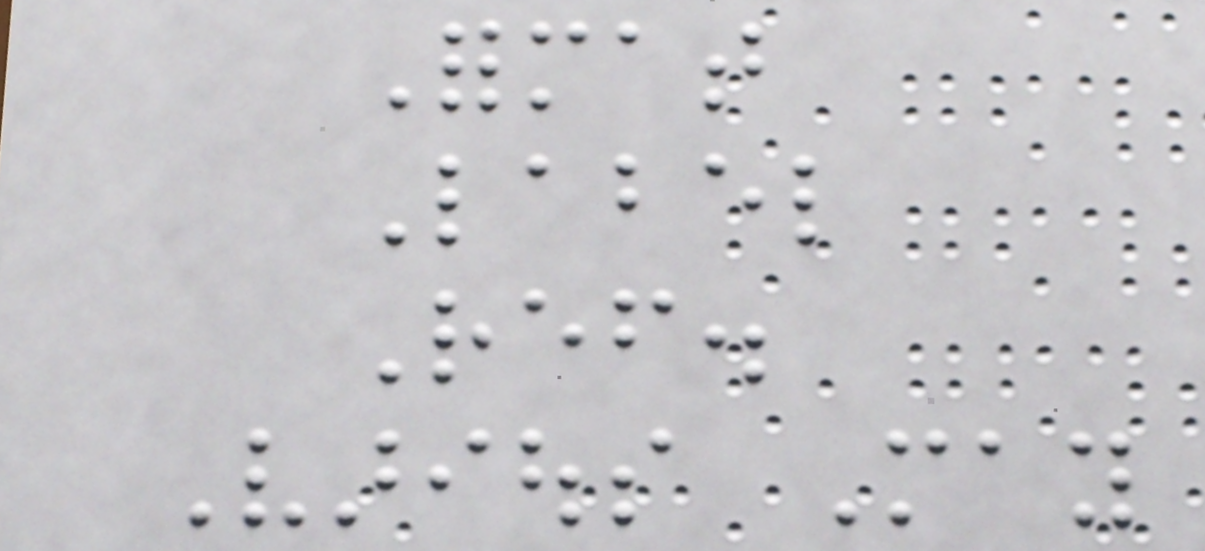Format
Label
Ref.
Various May
